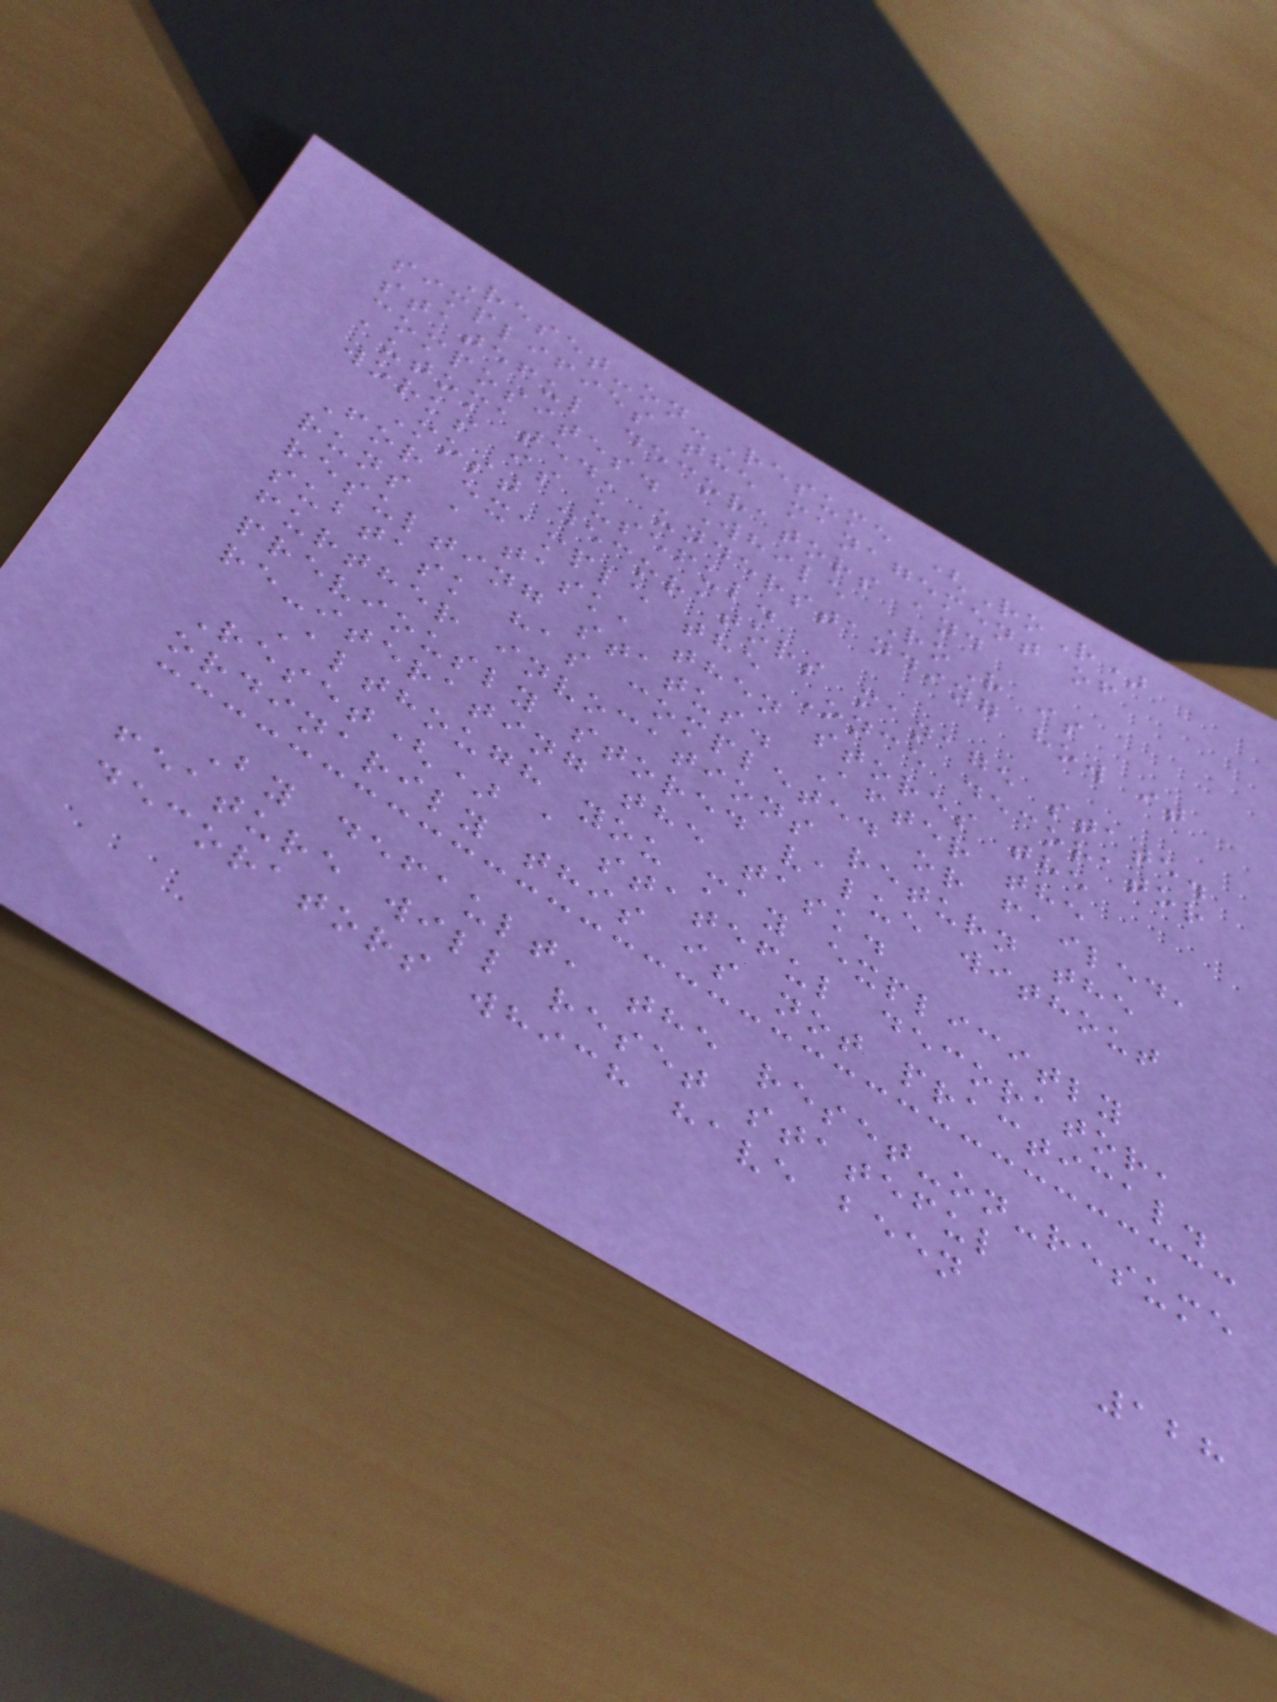Reset-on-Resume (RoR)
simplifies the management of
stateful decorators and
composites. While RoR is
automated, understanding how it
works is useful.
Most decorators manage state.
For example the Once decorator
runs a task, then stores the
resulting status. After the
subtask has completed or failed,
further invocations return the
previously stored value without
re-iterating the task.
Although you may explicitly
Reset() a stateful decorator,
ordinarily this is not practical.
By default, the reset-on-resume
feature will reset stateful
decorators which have been
128
